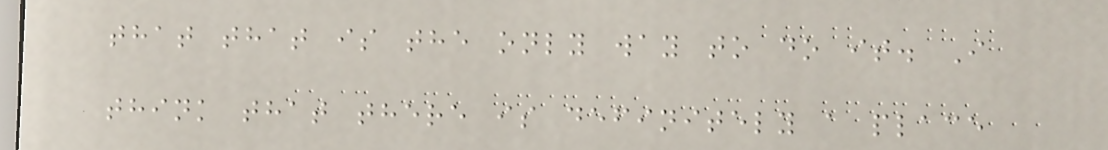that that is the only way to do it. I
think that there is definitely a place
